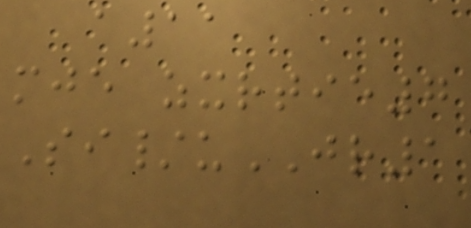a11
mje zxrtie7
Si/uJR1
